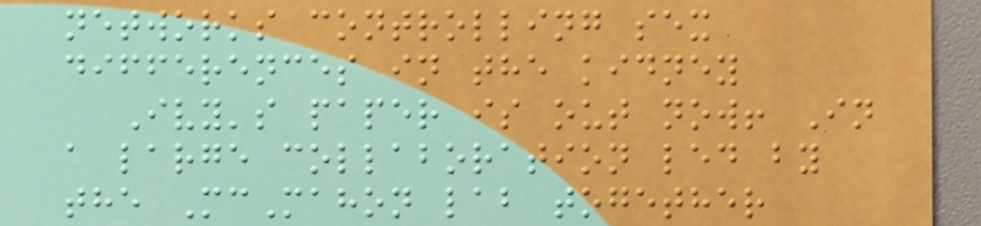networks controlling sex
differences in the kidney
Ivy's paper is out now! In
a large collaboration led by
the McMahon lab together
